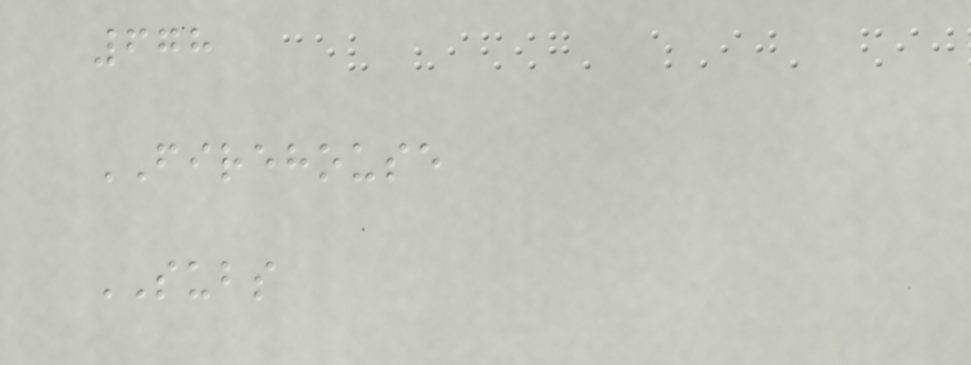678
FIREHOUSE
SUBS
